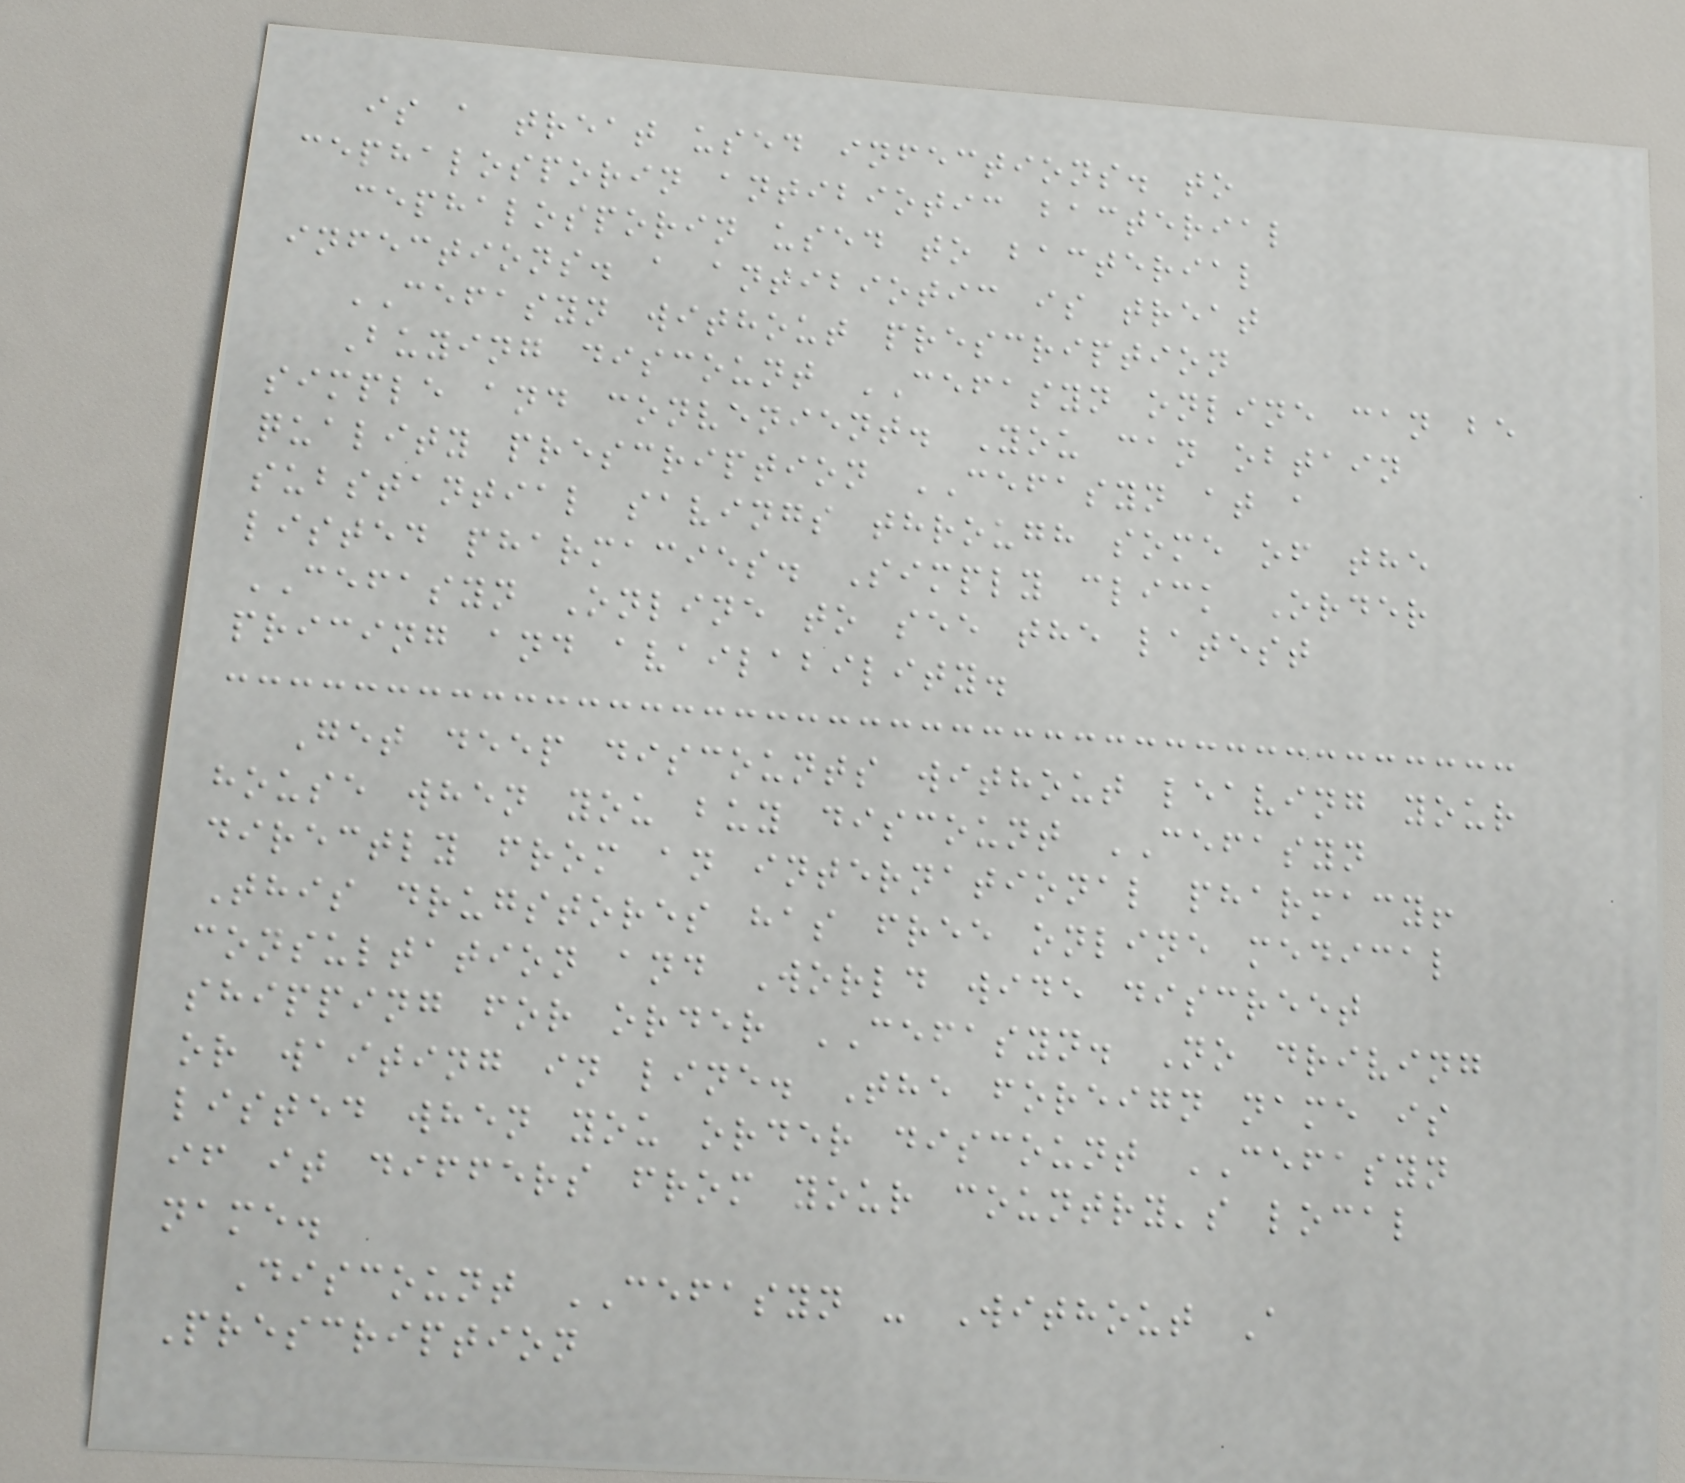is a treat used infections. to
cephalosporin antibiotic bacterial
cephalosporin used to bacterial
infections. a antibiotic is treat
CEFASYN without prescription
Buying discount CEFASYN online can be
simple and convenient. You can obtain
quality prescription CEFASYN at a
substantial savings through some of the
listed pharmacies. Simply click Order
CEFASYN Online to see the latest
pricing and availability.
Get deep discounts without leaving your
house when you buy discount CEFASYN
directly from an international pharmacy!
This drugstores has free online medical
consultation and World wide discreet
shipping for order CEFASYN. No driving
or waiting in line. The foreign name is
listed when you order discount CEFASYN
if it differs from your country's local
name.
Discount CEFASYN - Without A
Prescription
